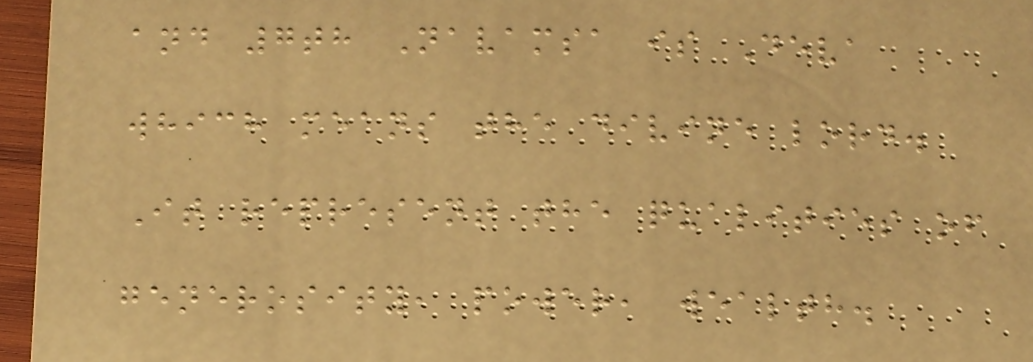and 7th Navamsa is Deva
which means the divine lord.
It represent the qualities of
generosity, power, wealth.
